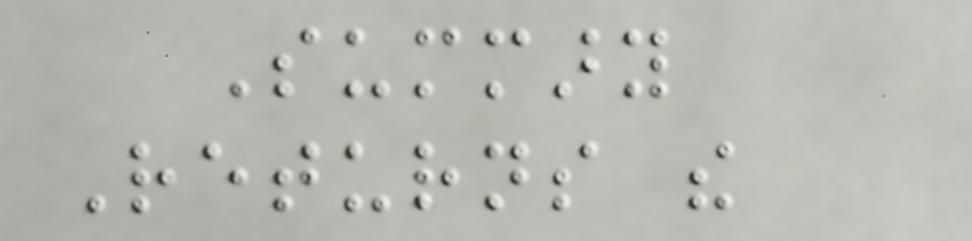Summary
Returns the
